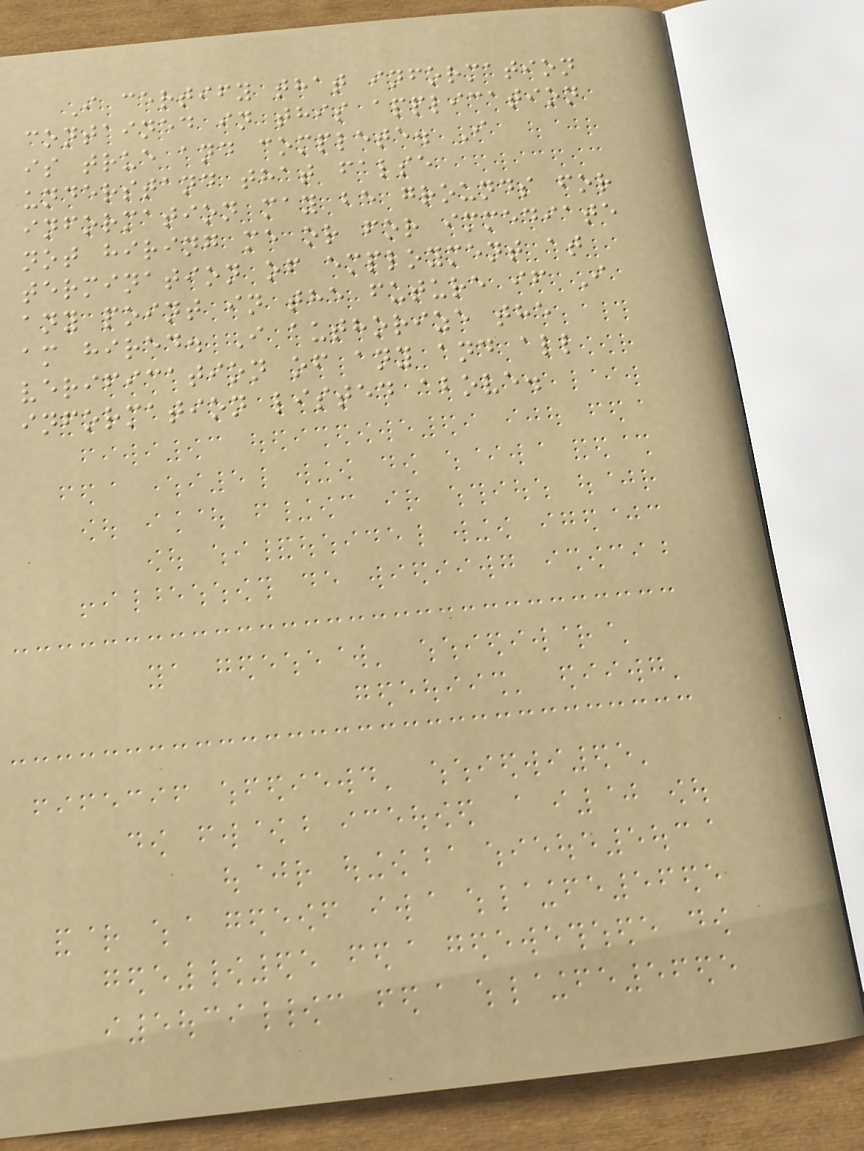I certify that information
contained in this application
is true and complete. I
understand that false
information may be grounds for
not hiring me or for immediate
termination of employment at
any point in the future if I
am hired. I authorize the
verification of any and all
information listed above.
